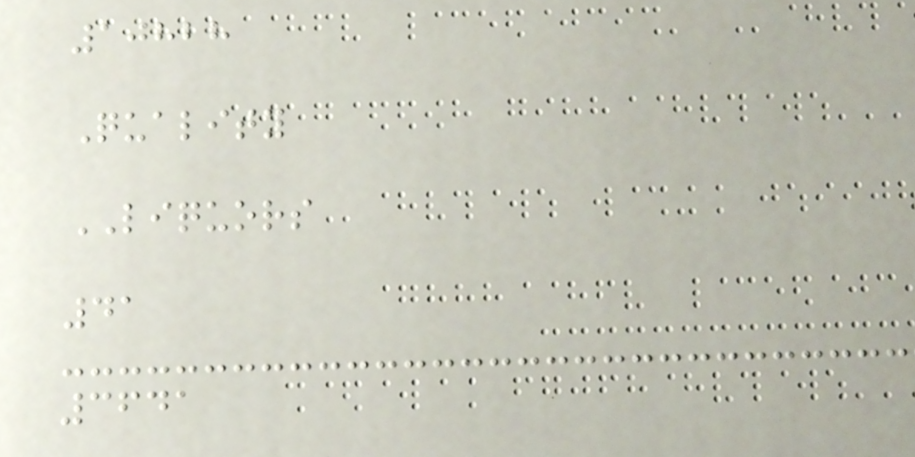10828
Quality
LIQUORS
41
3641
